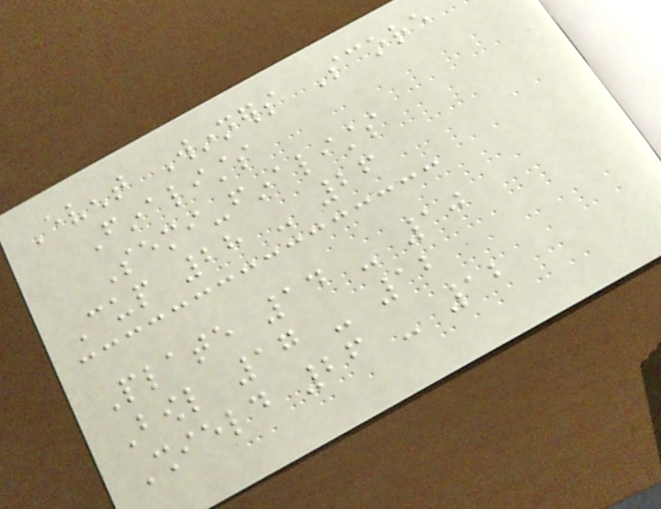Event Winners Score
Finalists
Semi-finalists
Cup 28 - 26
Plate 14 - 10
Bowl 17 - 12
Shield 26 - 12
